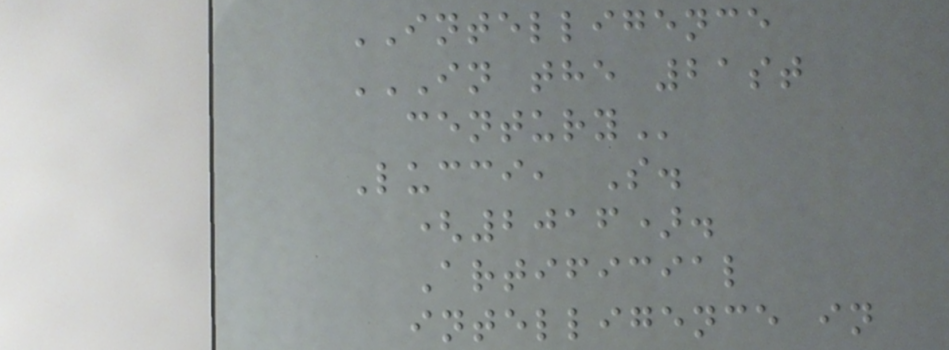INTELLIGENCE
IN THE 21ST
CENTURY
Lucci, S.
(2016).
Artificial
intelligence in
